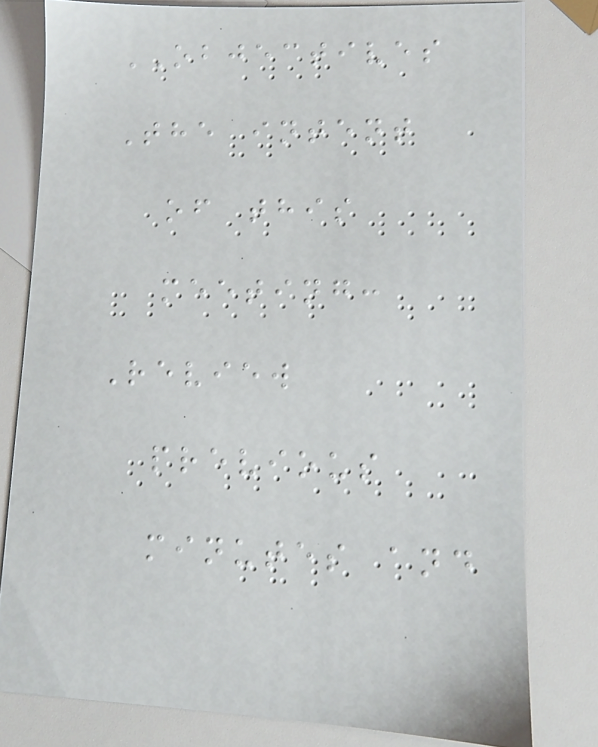OBJECTIVES
The intent
of this
meeting:
Review
previous
minutes and
